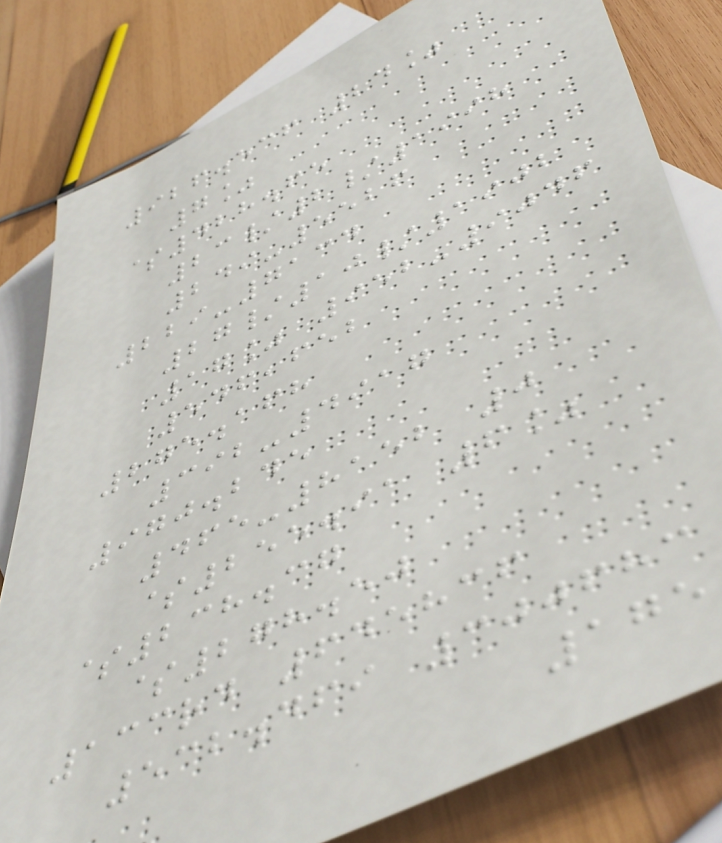926.536 24%
7%
$428.65
23/2/1998
249-5526
229-7134
27/10/1902
17% 952-9046
546,652
275.168
392-4917
970.245
465-8152 0
$255.91 6%
$238.37
$278.50
133rd 645836
532.469 300683
175
